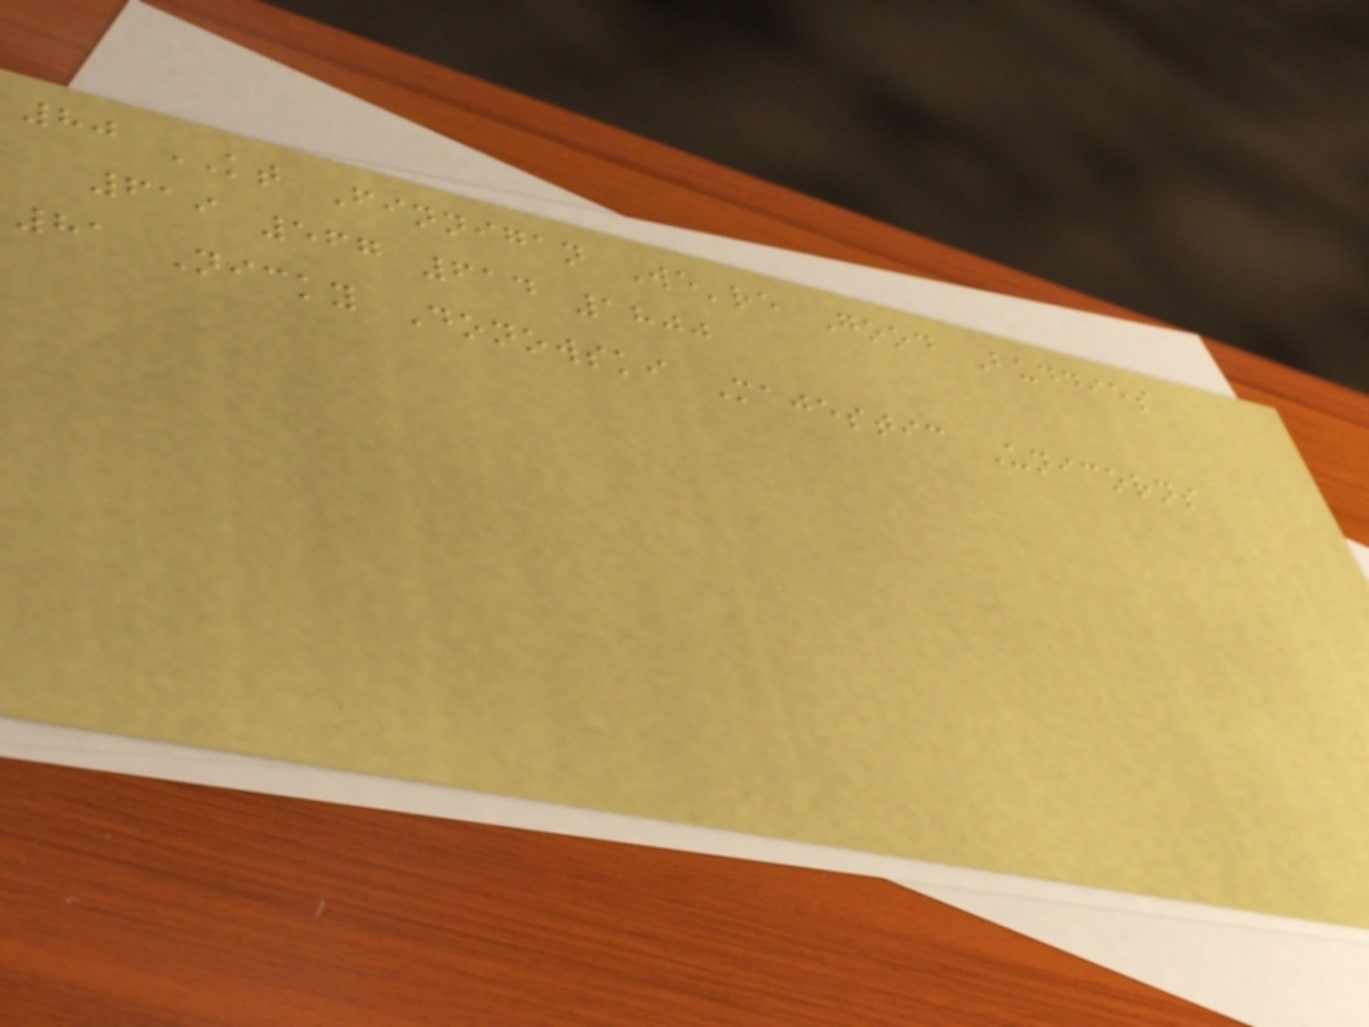80 KT Finnigan We're Good Buddies
619 567 614 1800
81 Nicky Donowski Majestic Unicorns
